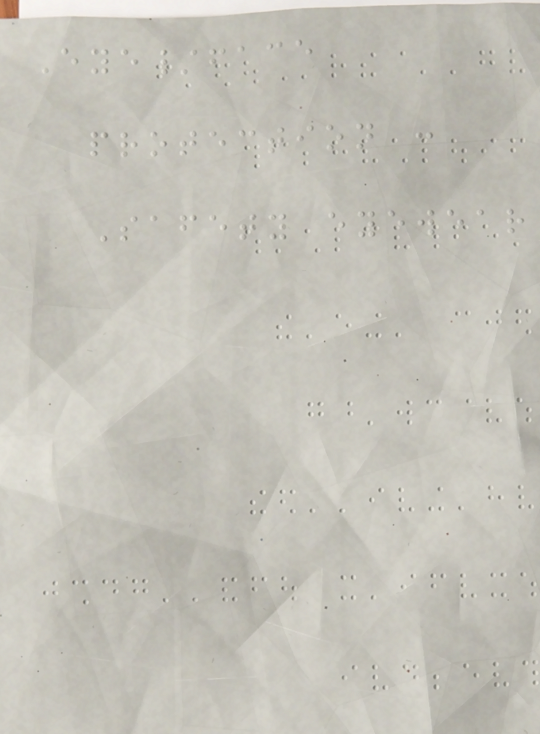Eye/face
protection :
Safety eyewear
